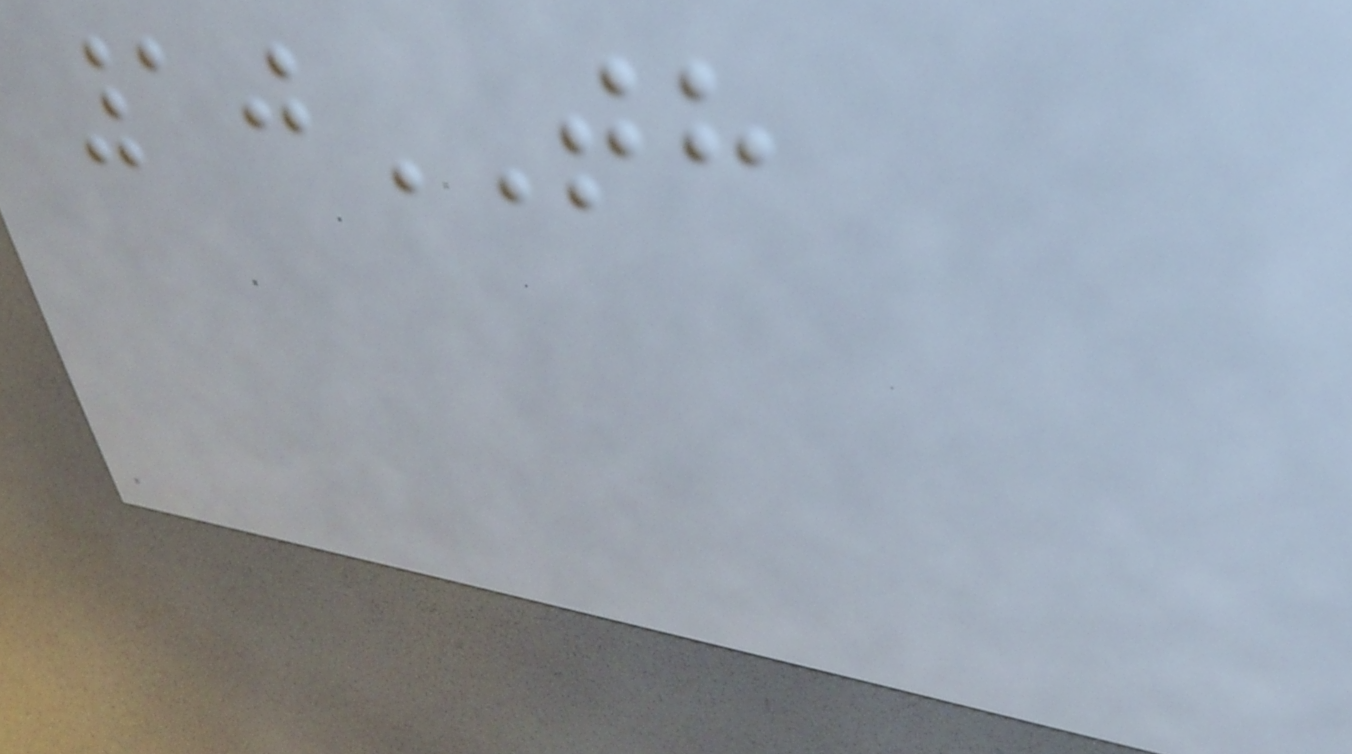10TH
